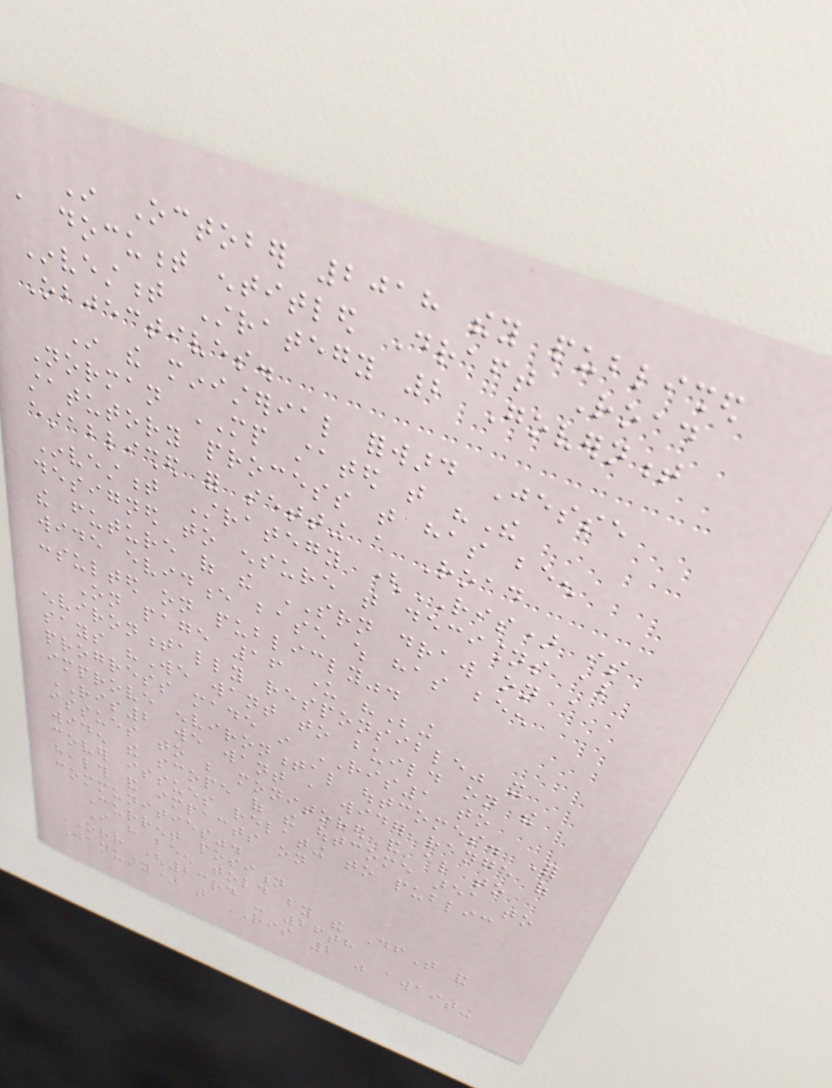In October 2018 they published
a document entitled Draft Road
Investment Strategy 2 Government
Objectives.
In the ministerial forward Jesse
Norman MP stated that "The
statutory process that has been
established for setting a Road
Investment Strategy (RIS) is
designed to ensure that decisions about
the future of the SRN draw on a
wide evidence base which has been
consulted on publicly".
On page 16 under "Being
environmentally responsible" it
says "We want to build on the
progress made in RIS1 to
improve environmental outcomes. For
RIS2 we want a wider range of
issues to be monitored and also to
widen the scope of the outcome area to
cover issues relating to public
health and impacts on
communities".
Current position
I have been told by the DfT and
ORR (23rd - 26th
January) that RIS 2 was awaiting
